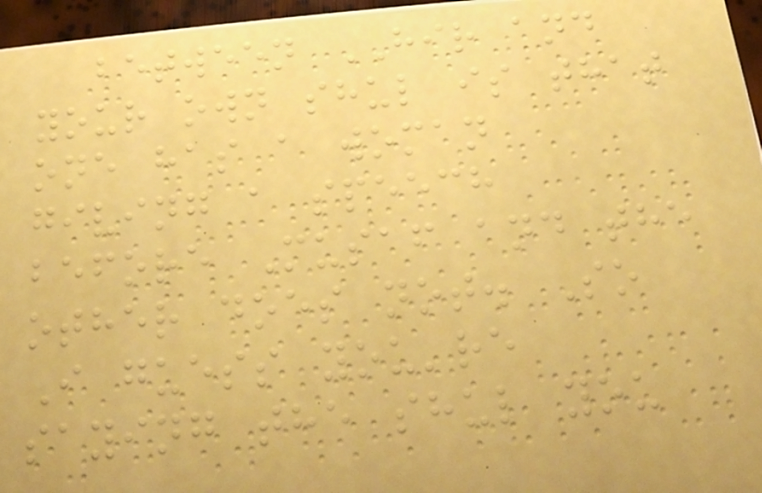between HIR and
your own shul is that
one has a woman
giving a speech
before Musaf and the
other does not. So
I guess you're
saying the shul you
